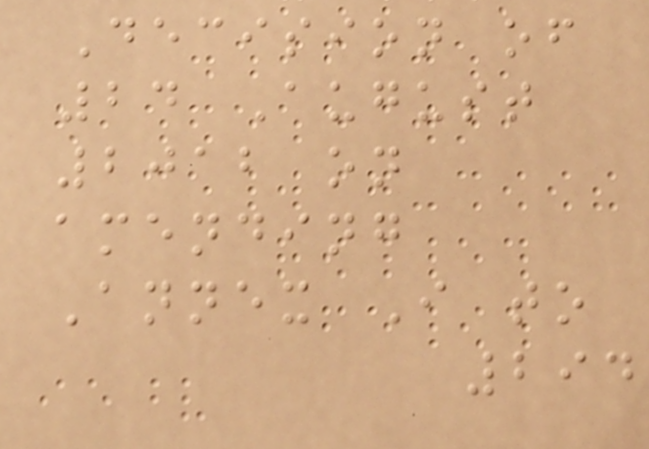Decision of
24 August
2012 on
amending
Annex I to
294
